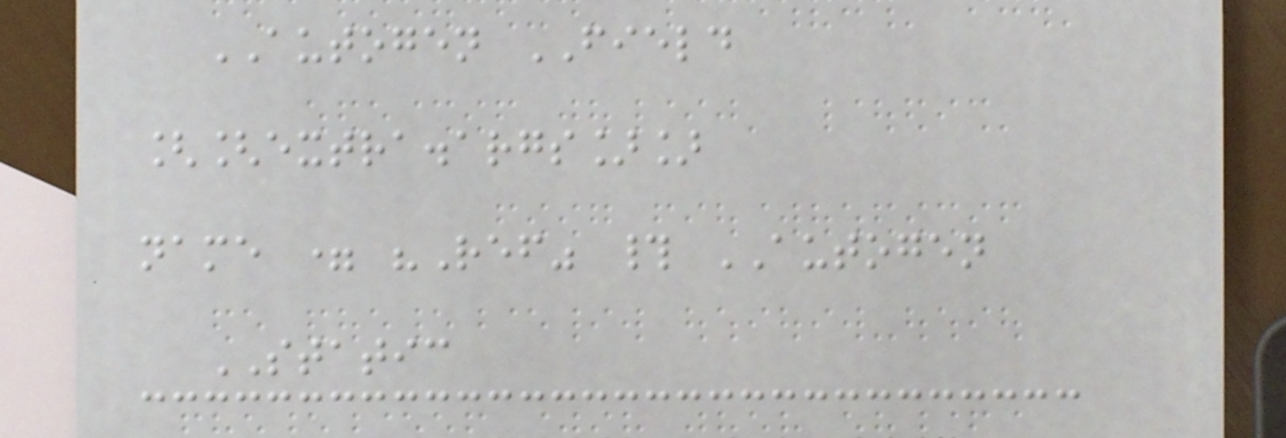AUTOGEN FIELD
[[extra.args]]
name = "Ref" # AUTOGEN
STATIC
